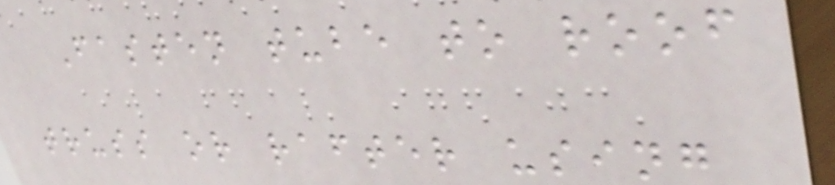Fasten tube to roof
truss or rafter using
